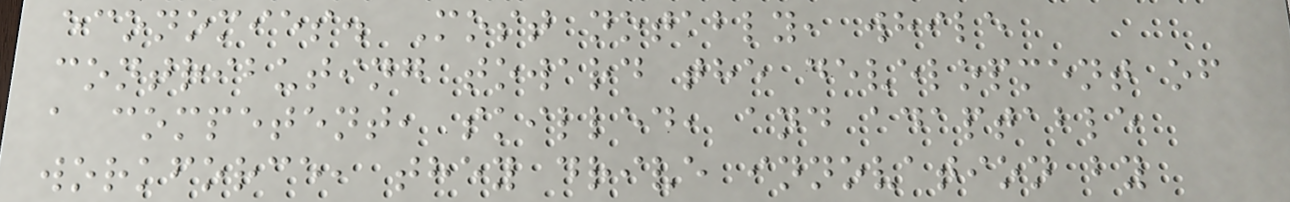economies. Most notably, while
contributing toward the development of
a competent, skilled, and adaptable
workforce, they drive innovation by
